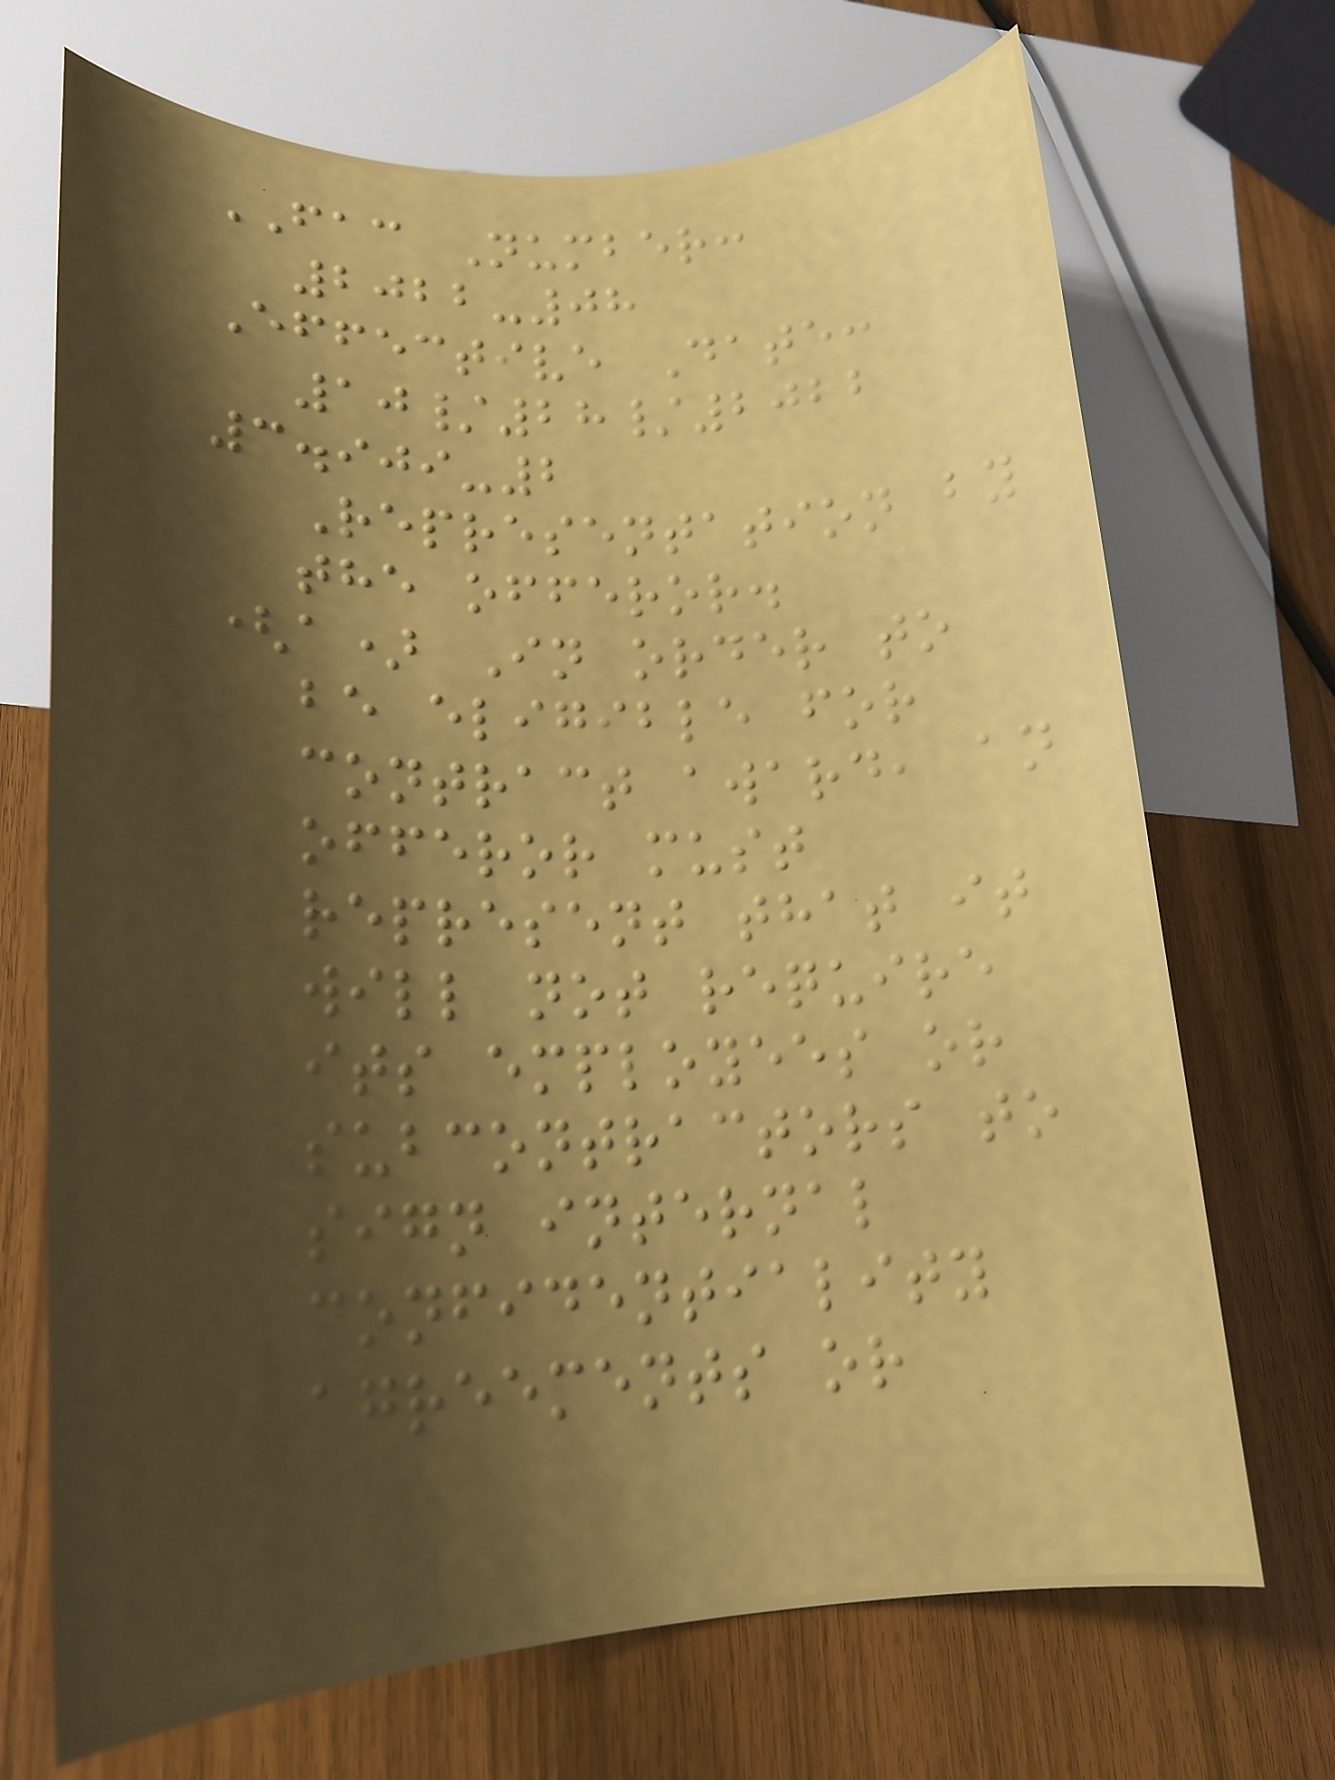FAC Number:
2022-08
Effective Date:
10/28/2022
3.909-2
Representation by
the offeror.
(a) In order to
be eligible for
contract award, an
offeror must
represent that it
will not require
its employees or
subcontractors to
sign internal
confidentiality
agreements or
